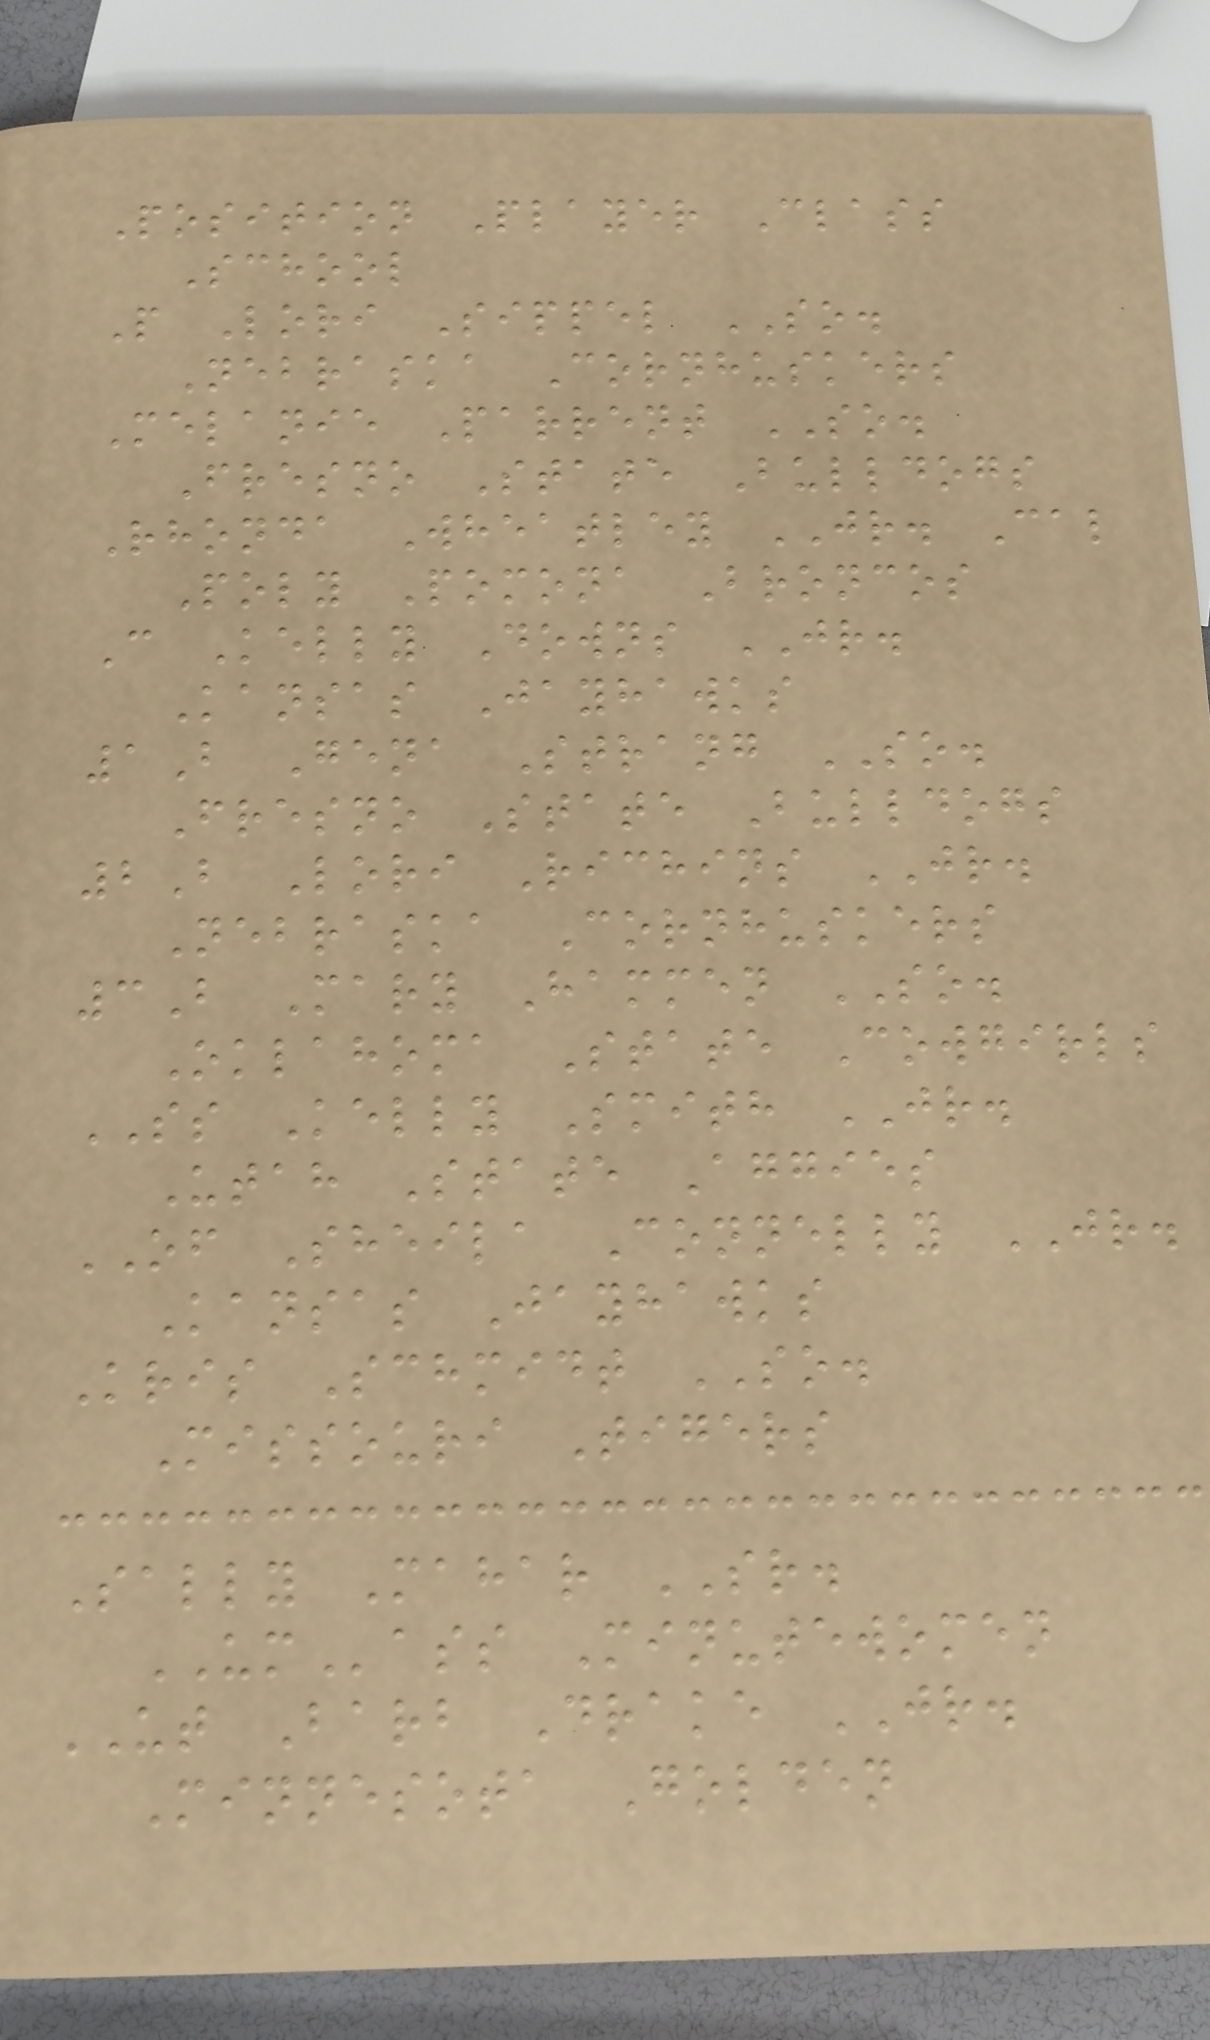Position Player Class
School
P Lori Sippel SO.
Nebraska Cornhuskers
Melanie Parrent SO.
Fresno State Bulldogs
Rhonda Wheatley JR. Cal
Poly Pomona Broncos
C Kelly Downs JR.
Kansas Jayhawks
1B Gena Strang SO.
Fresno State Bulldogs
2B Lori Richins JR.
Nebraska Cornhuskers
3B Mary Hammen SO.
Oklahoma State Cowgirls
SS Kelly Smith JR.
Utah State Aggies
OF Sheila Connelly JR.
Kansas Jayhawks
Kris Schmidt SO.
Missouri Tigers
Sally Mahar SR.
UMass Minutewomen
UT Barb Drake JR.
Minnesota Golden
